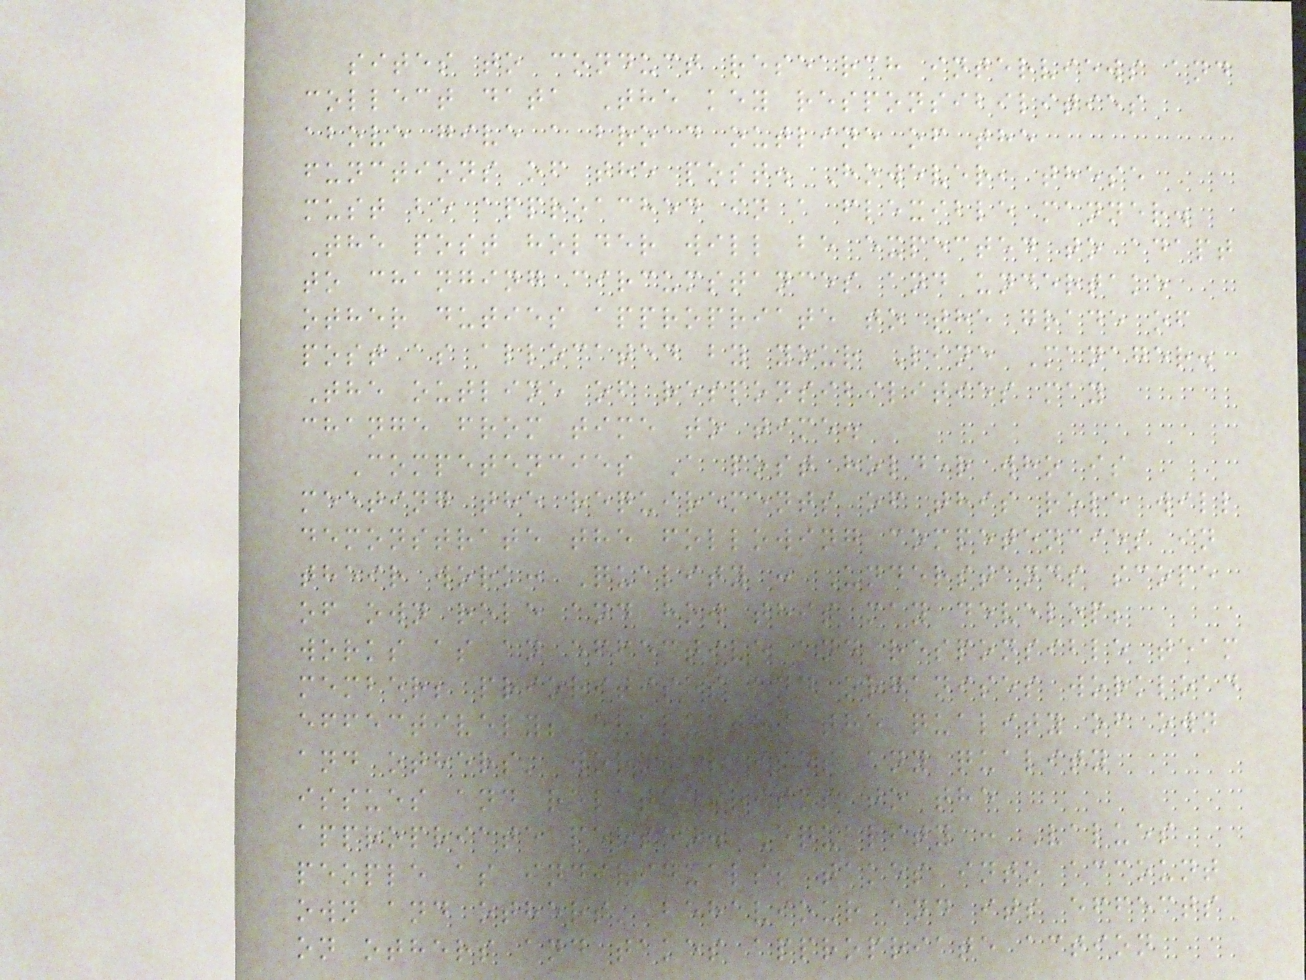sites to conduct research interviews and
collect data The key responsibilities
above give a broad outline of the
functions of the post. However, these
must be approached in a flexible manner.
The post holder will be expected to adapt
to changing circumstances and undertake
other duties appropriate to the grade of
post as allocated by your Line Manager.
The outline of responsibilities may
change from time to time.
Competencies A post holder who is
meeting the requirements of this role will
demonstrate the following competencies in
their work: Quality : Understands scope
of own role and how this may develop;
works as an effective and responsible team
member; prioritises and organises workload
effectively; evaluates the quality of own
and others' work; raises any quality
issues and related risks to the
appropriate person. Equality : Values
people as individuals; takes into account
own and others' behaviour and its effects
on others and takes appropriate action
